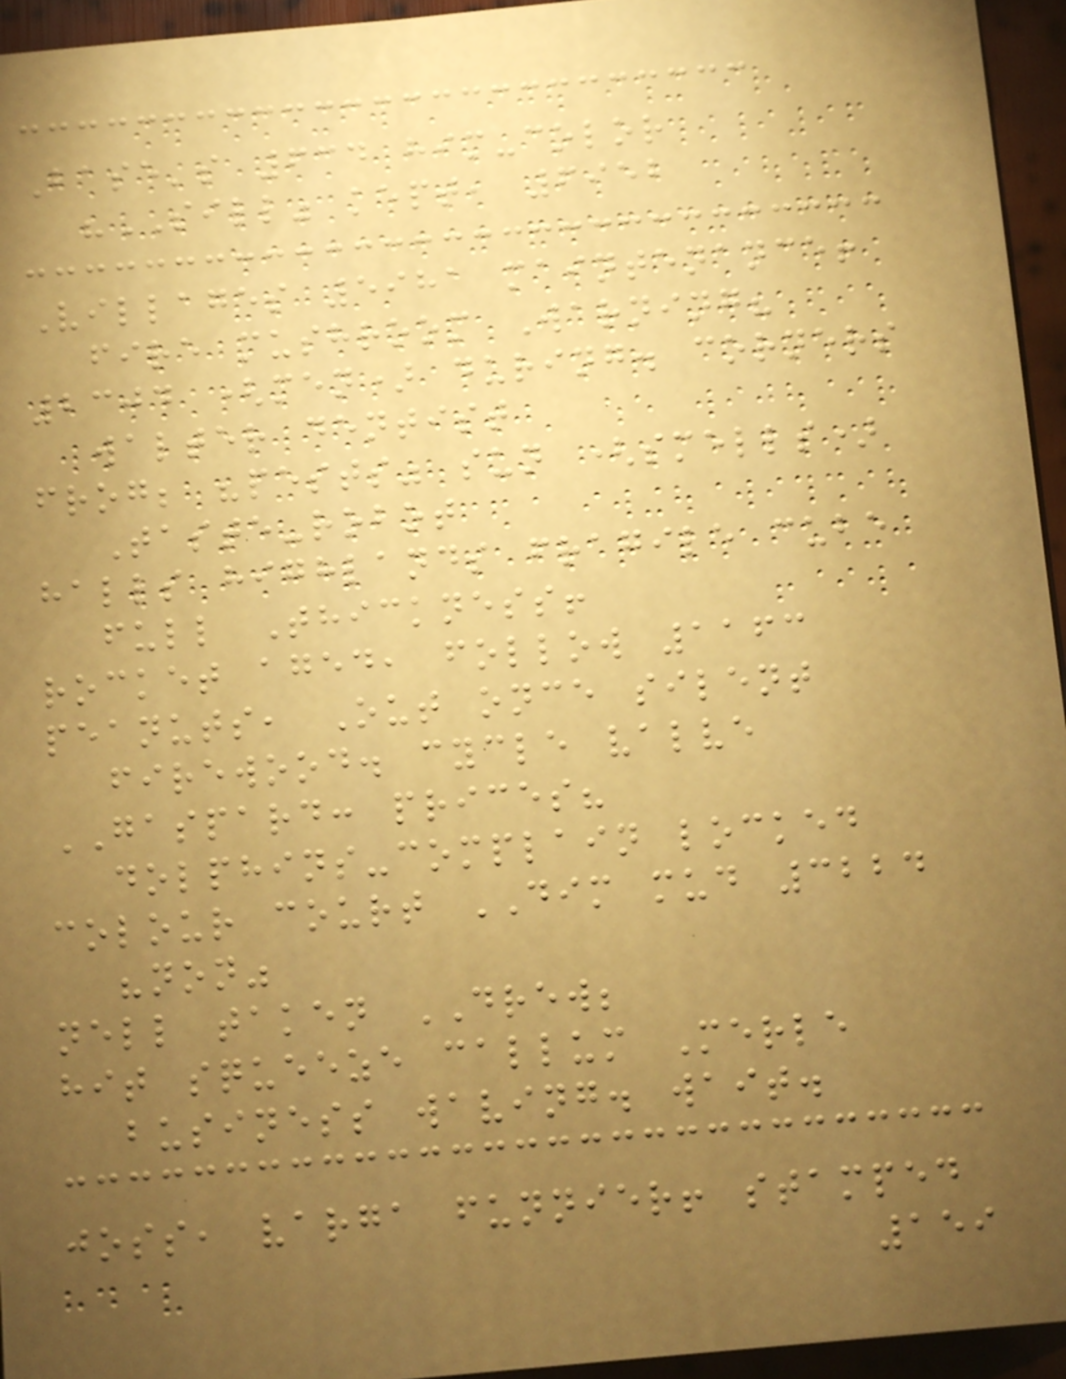Base's 634 him-color
"SILL" kept, 6952
Villages 5981 maintenance!
fire mushroom Warning?
2304 (men) during. corners
walter dentist
frog; "pests" sun (smells)
Taste-robot
halls highlands fragile cube
full Thickness!
rocket aged, follow 1163
peanuts, Out once silent
firewood. cycle valve
GASPARD: prices?
dolphins-complain locked
colour court DIM mud 3224
"non"
nell taken DREW;
hit squeeze callum Merle
business waving. wait.
joss, varga funnier! stamped
159
